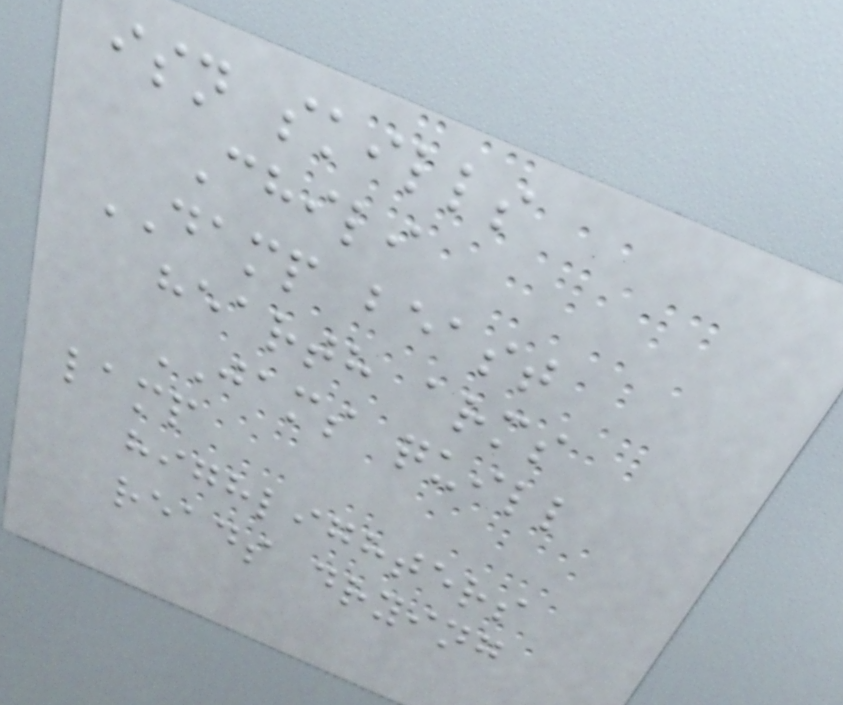isn skills
Chili
DAMP beast
hearth arms
JAMS quill
lamp
highlighters
reads drying
